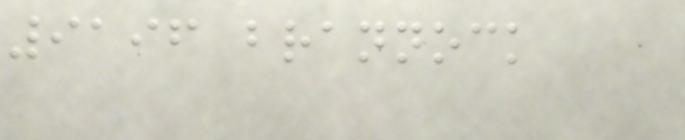9196 brannock
